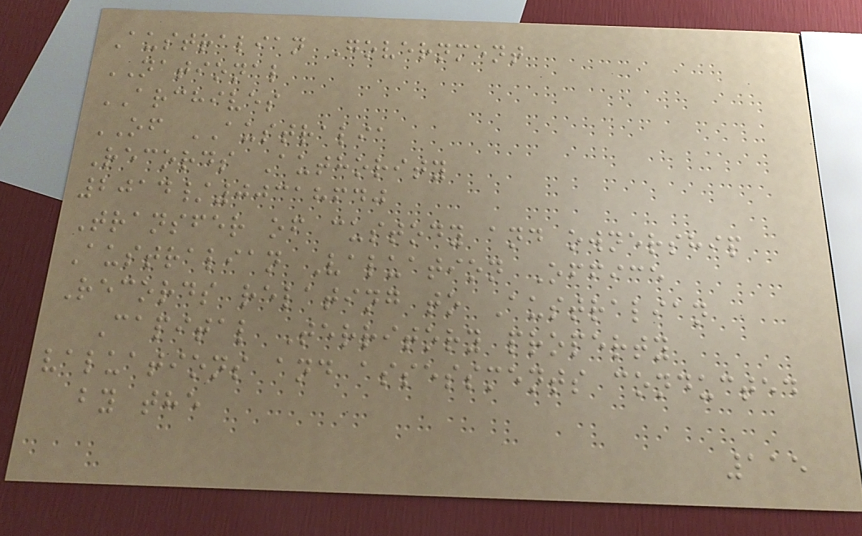Australian Government
NATIONAL
ARCHIVES
OF AUSTRALIA
Records Authority
2014/00318640
Transfer of custody and ownership
Australian Valuation Office
Records relating to Australian
Capital Territory property
valuations and assessments conducted
by the
115
